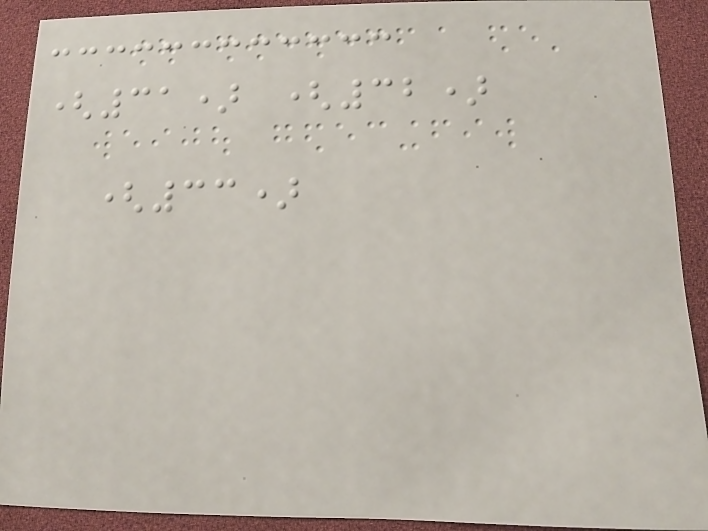(31) (32)
(33)
